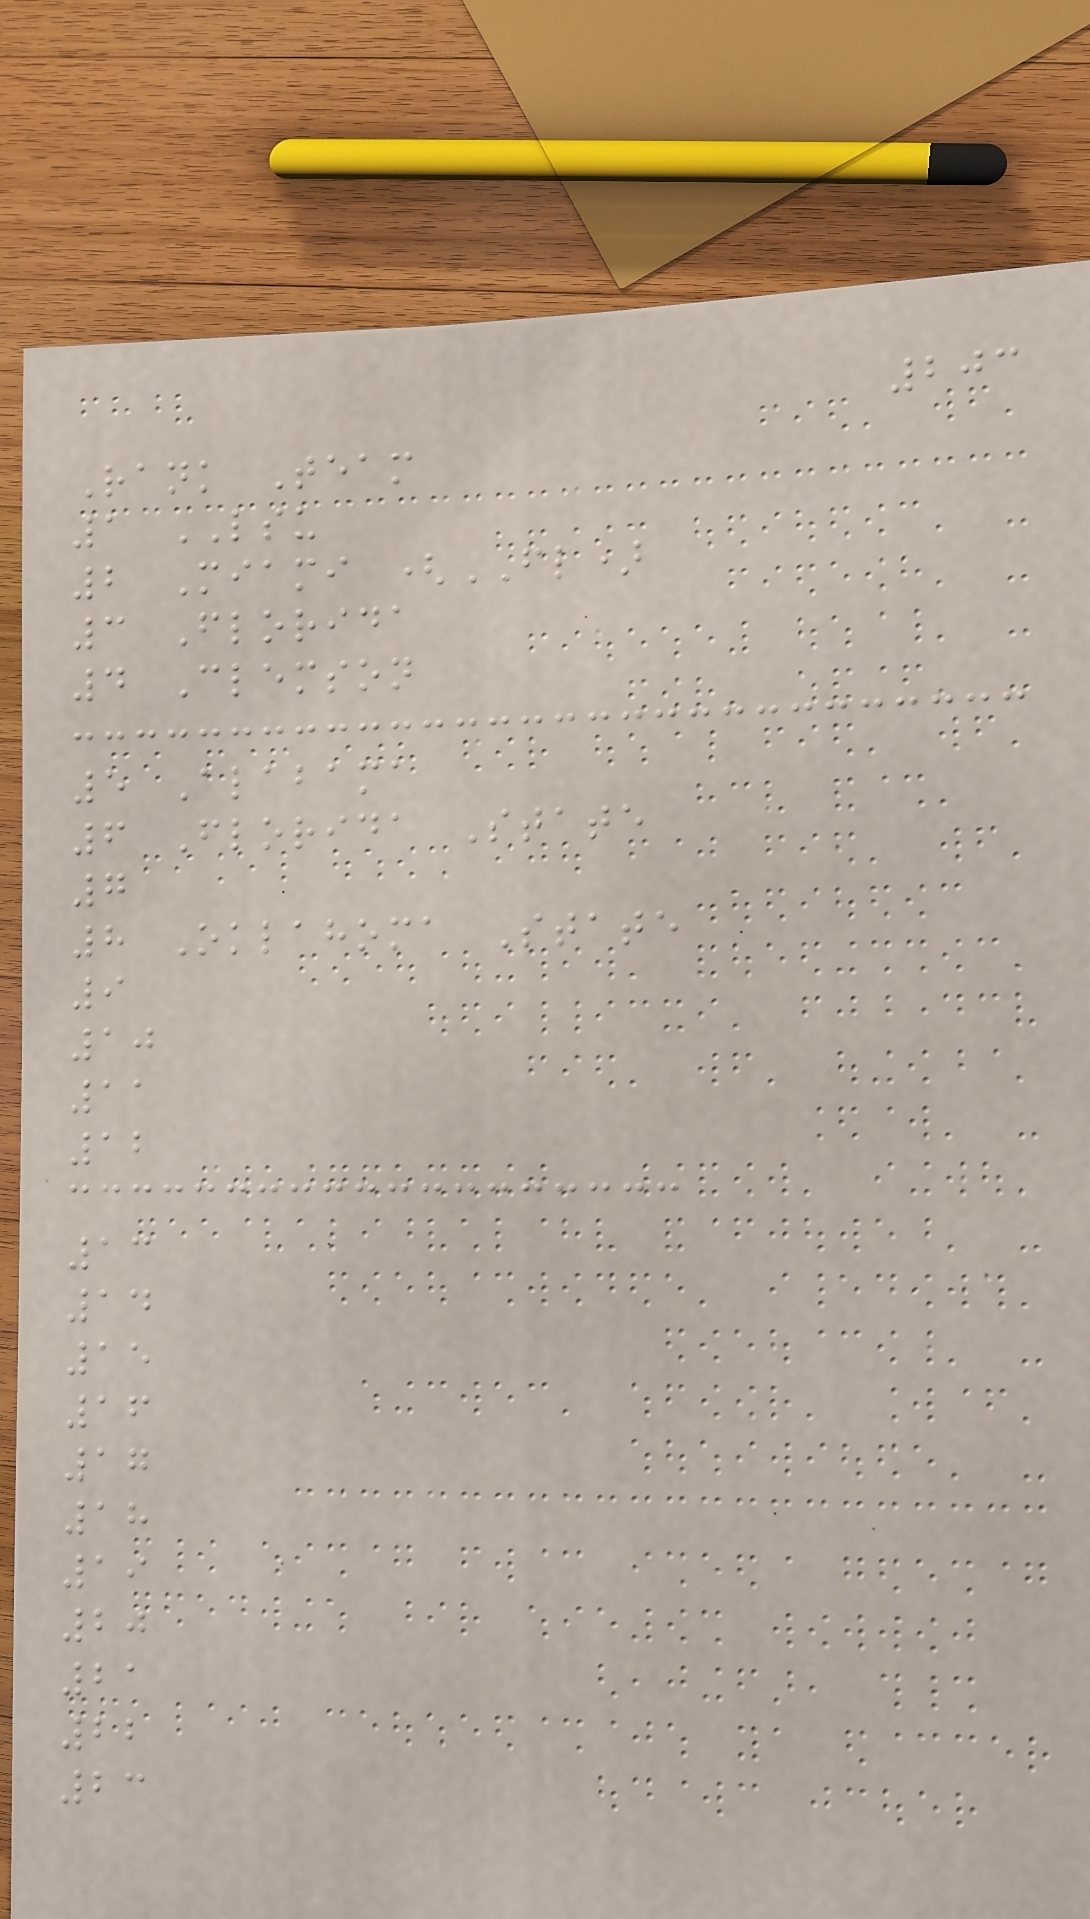203
Rank Team
1 LSU
2 Miami (FL)
3 Florida
4 Clemson
5 Alabama
6 Florida State
7
8 Oklahoma State
9
10
11
12
13
14
15
16
17
18
19
20
21
22
23
